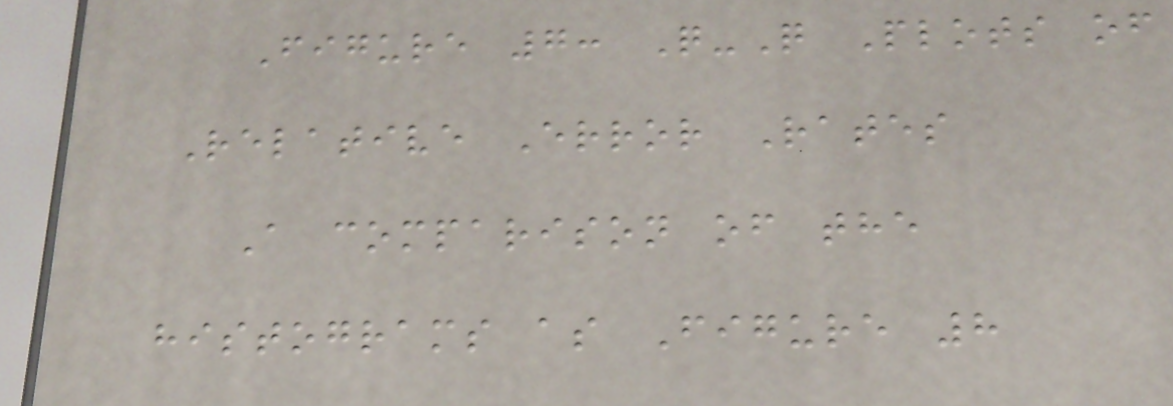Figure 7: Q-Q Plots of
Relative Error Rates
A comparison of the
histograms as Figure 8
